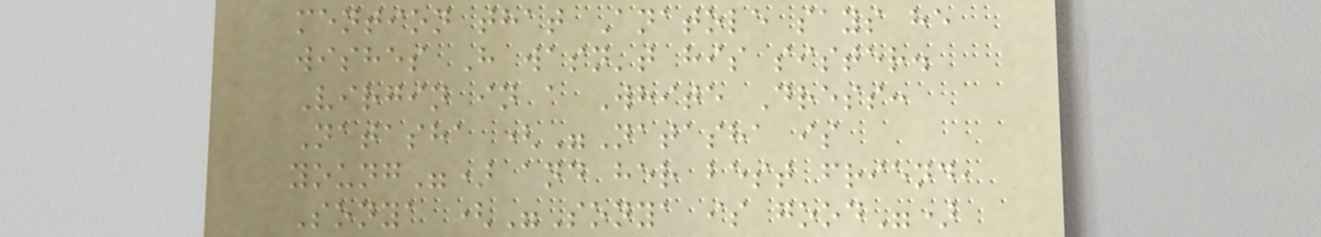mention that Anatole says he
wishes H wasn't his sister.
Virgin in a White Dress:
Natasha ("Natasha is
young") and her best friend,
Sonya ("Sonya is good")
